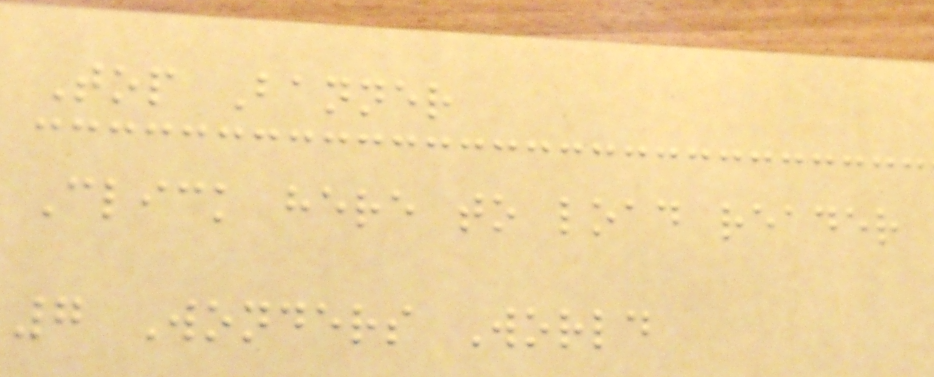Top Banner
Click here to load reader
7 Wonders World
